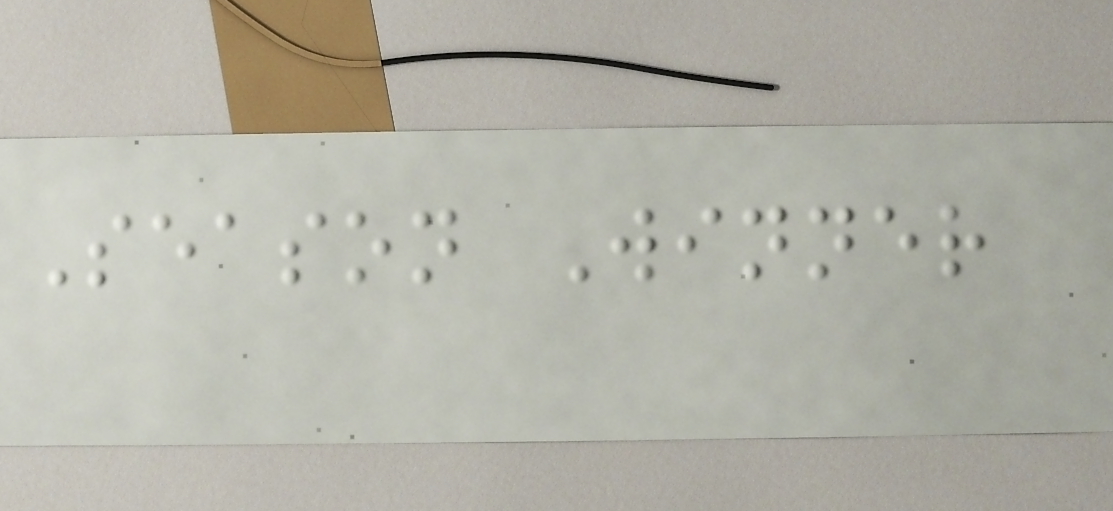Season Winner
